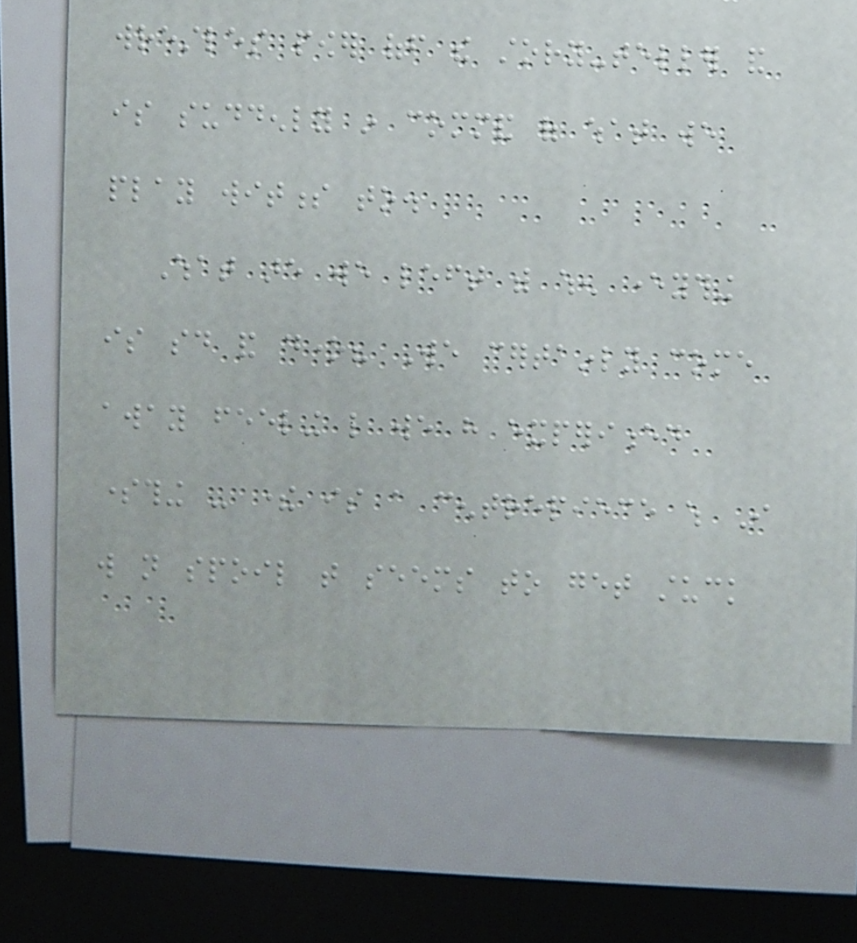wrestles power off the story-teller and
is suddenly in command of what we
play witness to.
What are we left with when everything
is said and done? We certainly come
away feeling like we have experienced
something - there is a centrepiece which I
will not spoil that seems to get stuck
